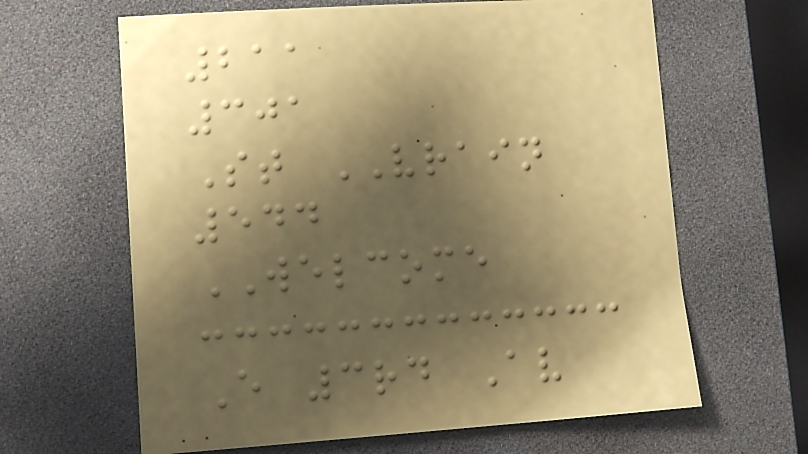211
301
St VRAIN
544
WELCOME
E 3rd Av
